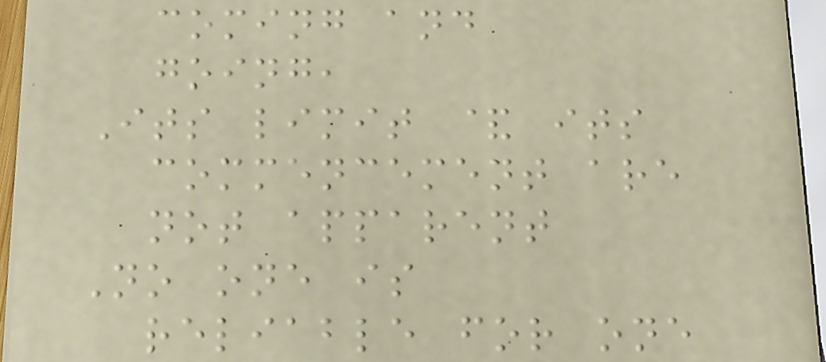coming and
going,
Its limit & its
commencement are
not apparent
No one is
reliable for one
